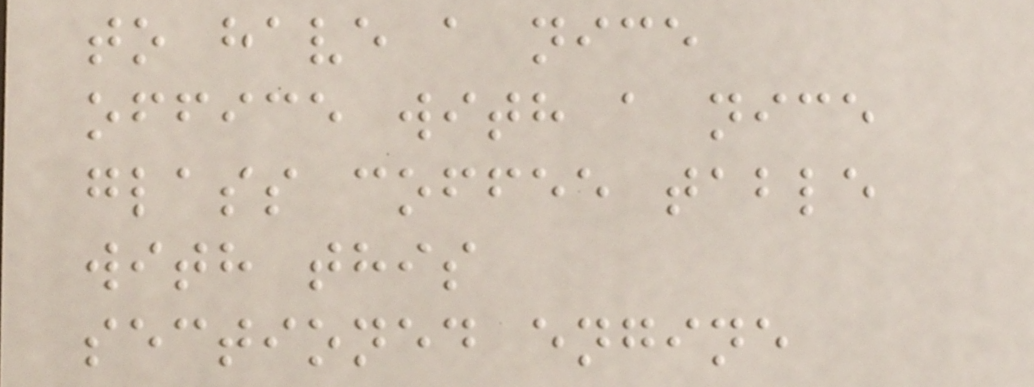to have a nice
office with a nice
glass coffee table
with this
sectioned engine
